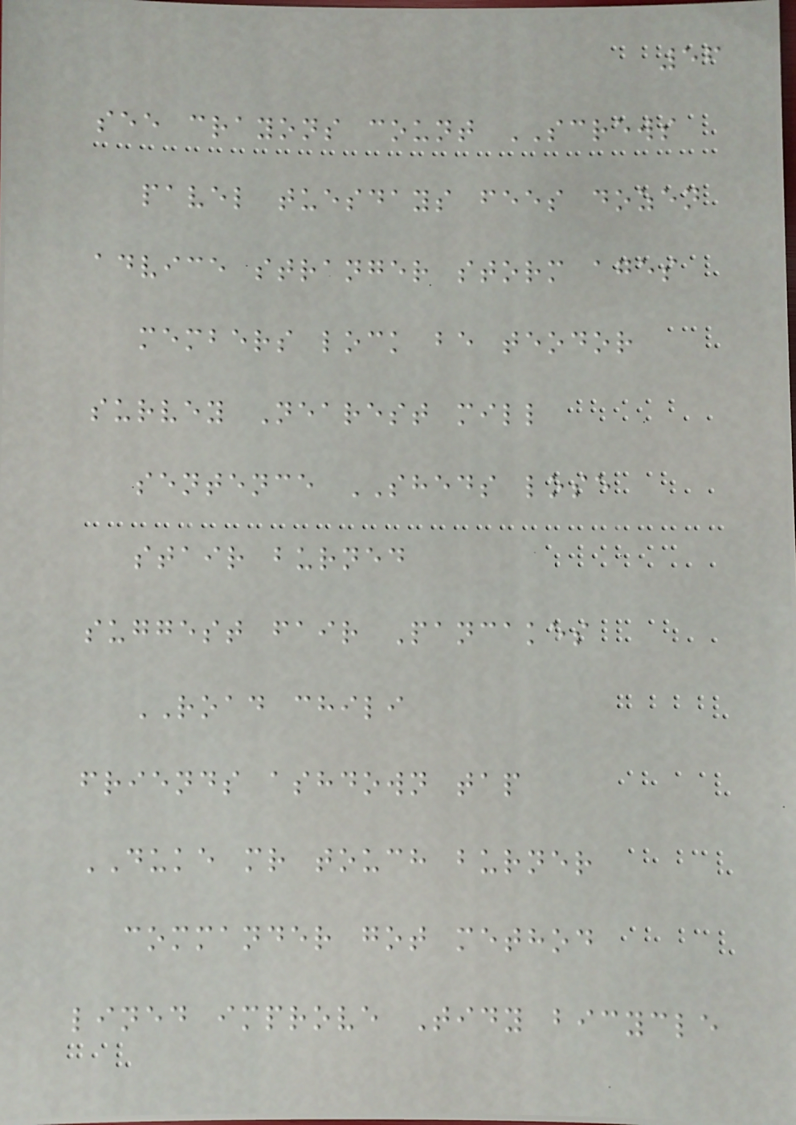56
see crayons count SCREWS
pavel tuesdays fees dozen
advice stranger storm ages
members lock be teodor
survey Nearest mill
sentence SHEDS lose
stair burned
suggest fair Pancakes
ROAD chili
friends ashdown tap
DUKE mr touch burner
commander got method
lined improve Tidy bicycle
